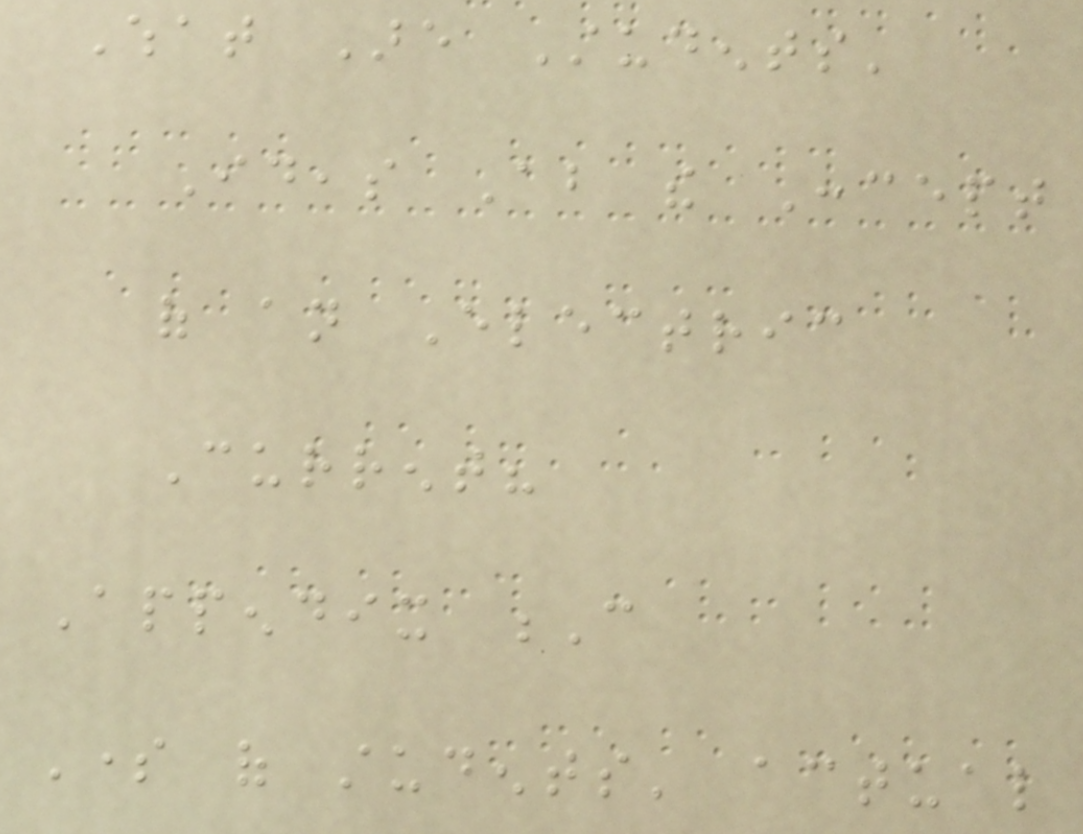What Are Students'
Ideas About the Concept
of an Electric
Current?
Appendix C
Some of students' actual
